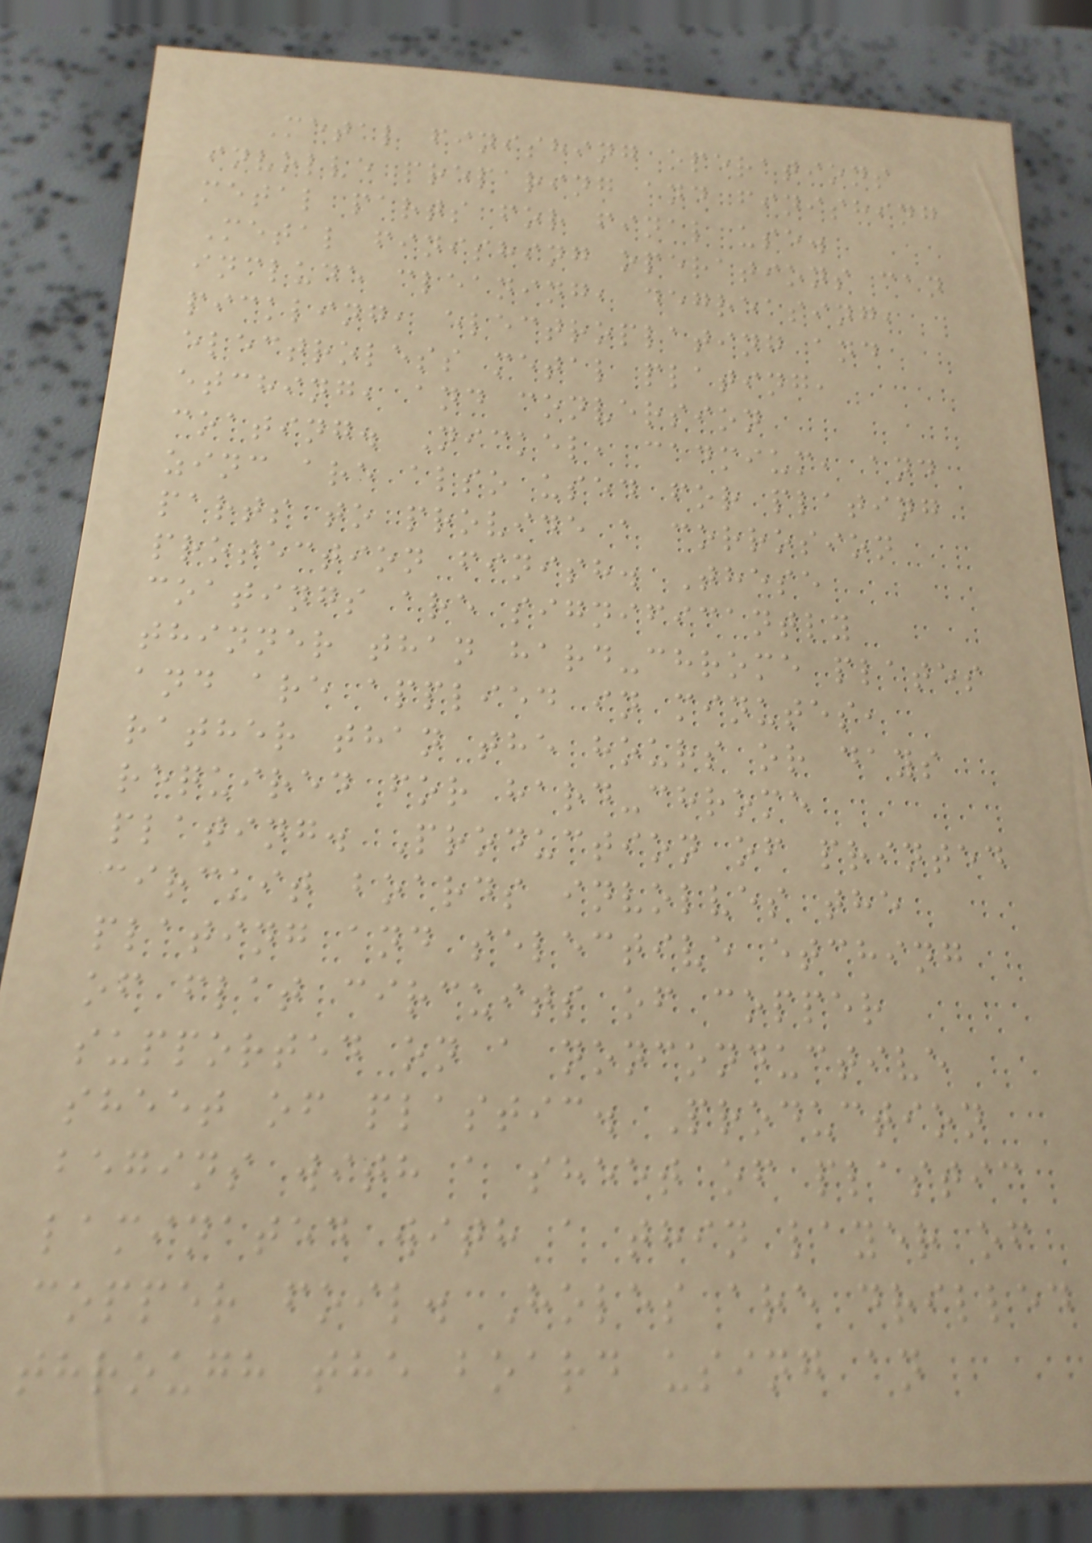Metal finishing operations
involve preparing and finishing
metal parts for final use.
Metal finishing operations can
include cleaning, degreasing,
pickling, electroplating and
electroless metal plating,
etching, and conversion
coating. Nickel, cadmium, and
zinc are also used for plating
parts to provide a corrosion
protection finish. These
coatings are significantly
thinner than hard-chrome plates
and are applied in minutes,
rather than the hours or days
required for hard-chrome
plating. Production of printed
circuit boards involves the
plating and selective etching
of flat circuits of copper
supported on a nonconductive
sheet of plastic. Production
begins with a sheet of plastic
laminated with a thin layer of
copper foil. Holes are drilled
through the board using an
